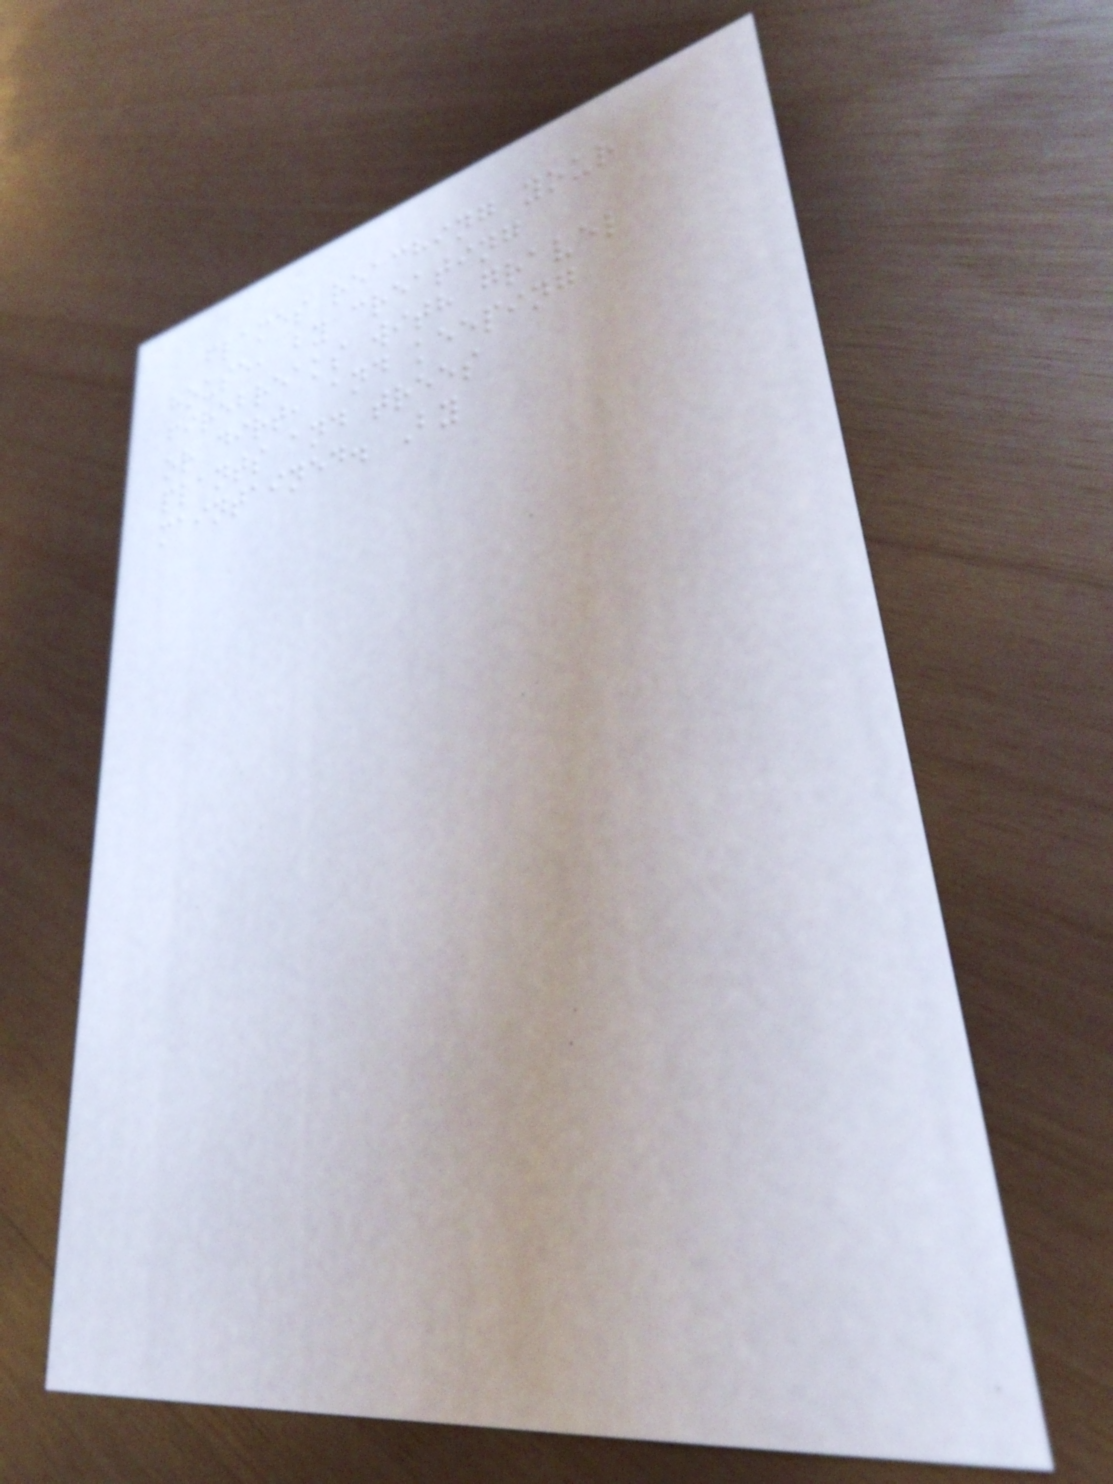flames reaching your
house, by creating
firebreaks with gravel
or dirt, and keeping
plants and trees
maintained. By
